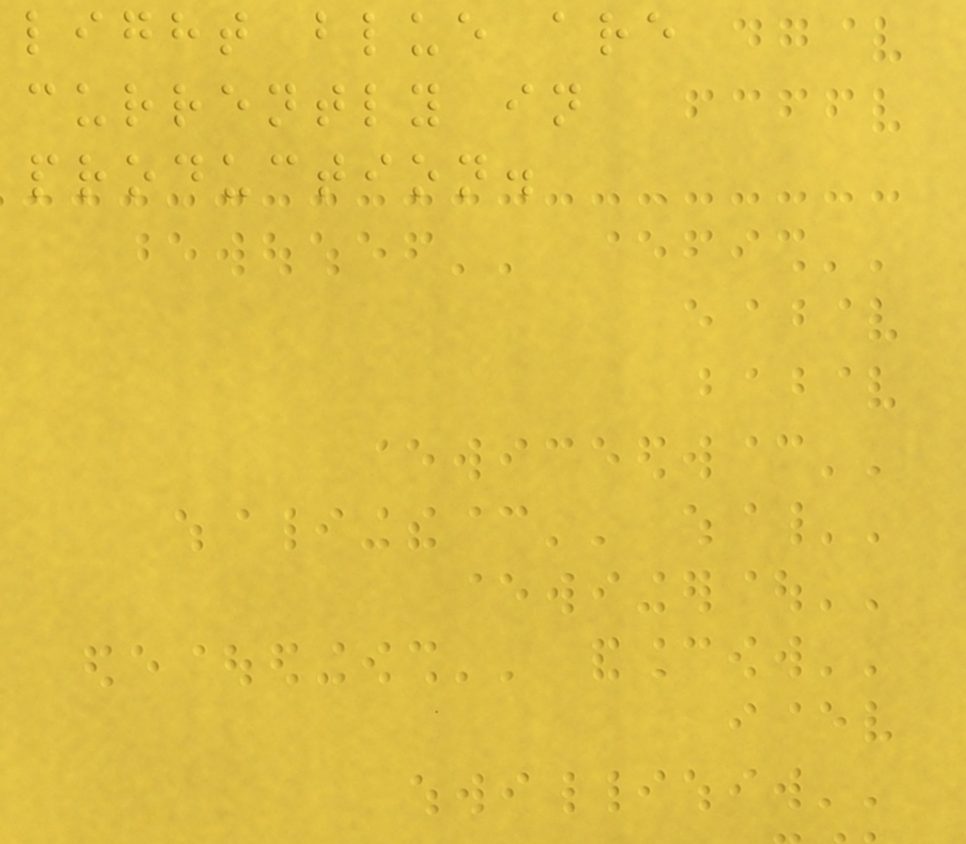light blue are
currently in
production.
